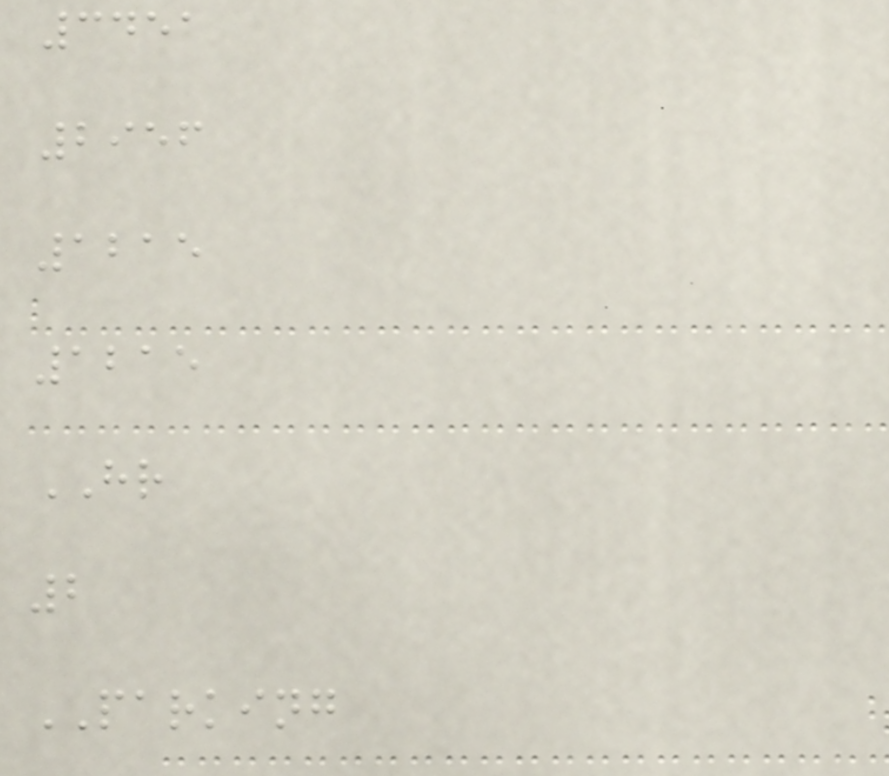3451
2956
1215
1215
HR
2
PARKING
